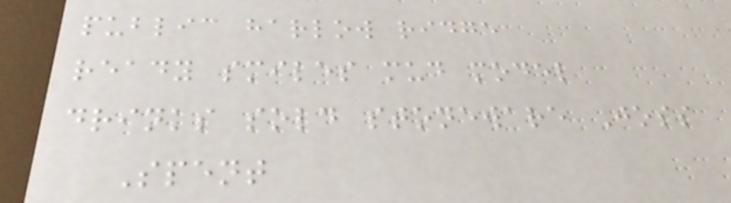public harlow ridge
ready smiles mud model
drinks sold stoneware Joss
Spent
